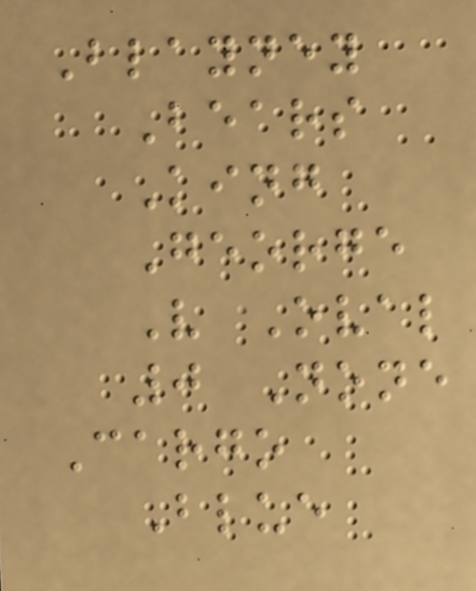Blayney
Bears
King
George
V Oval
0 None
Cargo
Blue
